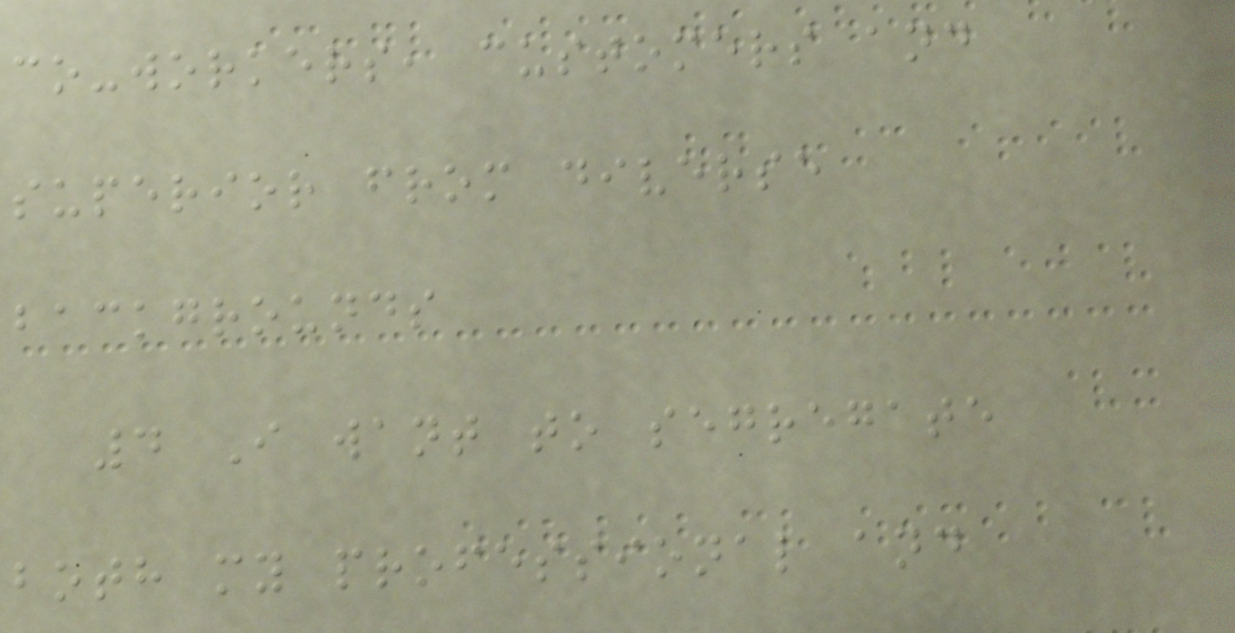co-workers, customers and
superior from diverse
backgrounds
4 I want to segregate
both my professional and
